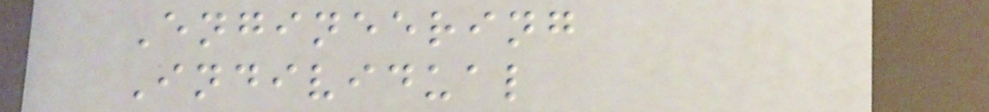Engineering
Individual
